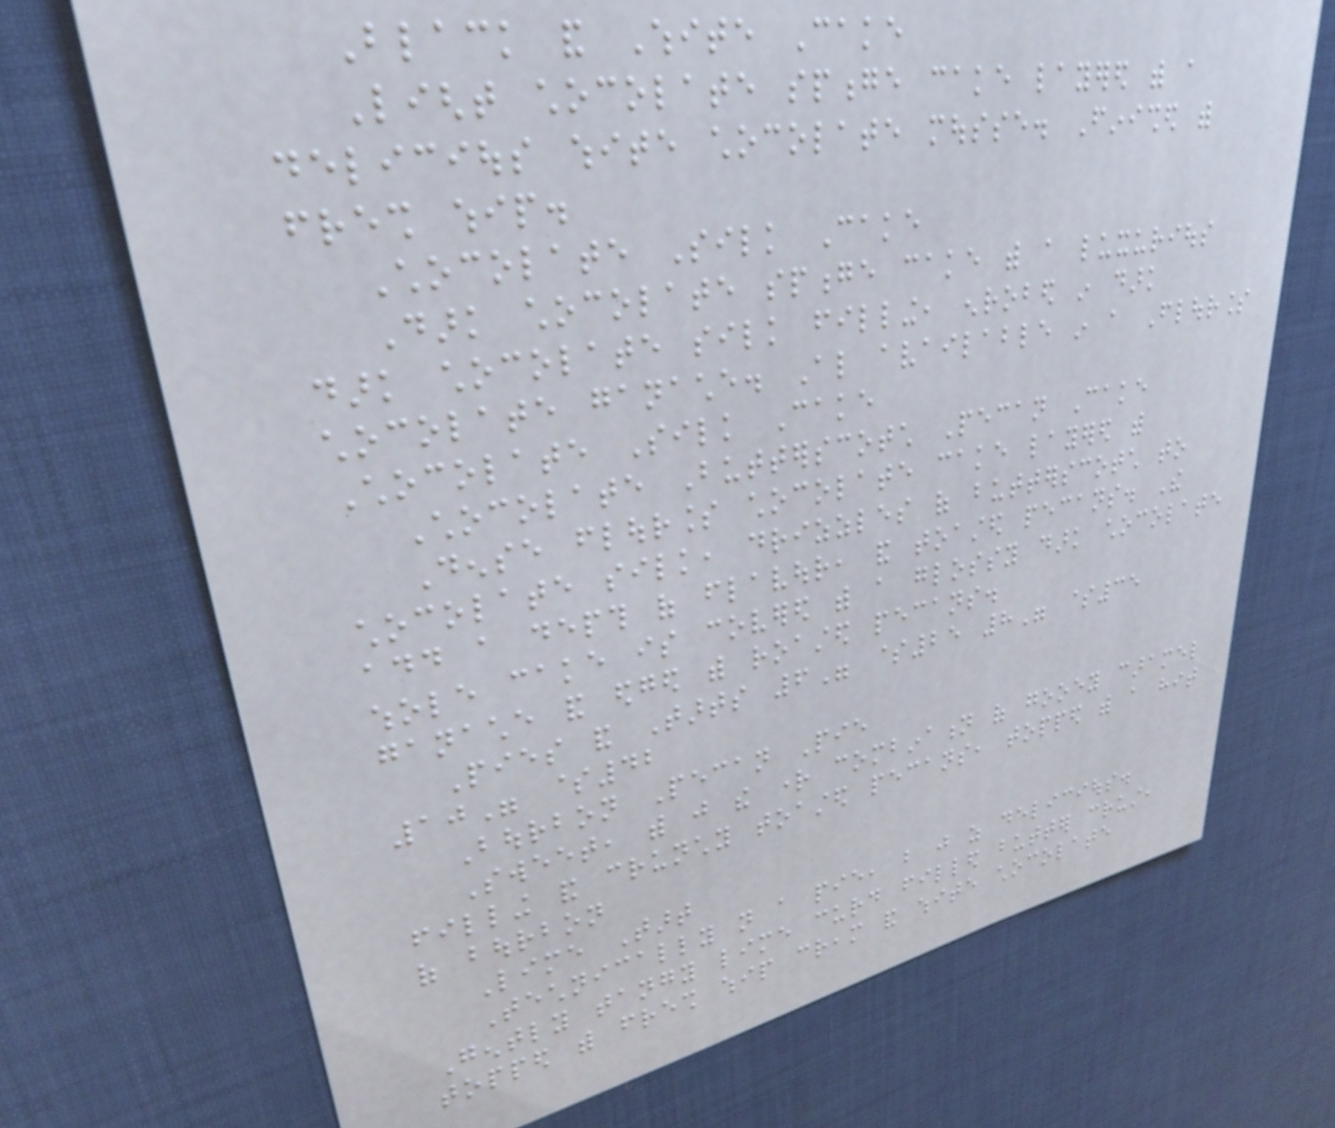Black and White Cake
Light chocolate sponge cake layered with a
delicious white chocolate mousse. Finished with
fresh whip.
Chocolate Silk Cake
Dark chocolate sponge cake with a luxurious
dark chocolate silk filling, enrobed in dark
chocolate ganache. Also available in a Flourless
Chocolate Silk Cake
Chocolate Butterscotch Pecan Cake
Dense flourless chocolate cake layered with
chocolate silk, drizzles of butterscotch to
add a depth of flavour, and toasted pecans. The
whole cake is covered with a glossy dark chocolate
ganache and edged with roasted pecans.
Pies and Tarts 6" $25 8" $35
10" $42
Bourbon Pecan Pie
Sweet, with just the right combination of gooey caramel
filling and crunchy toasted pecans, topped with a hit
of bourbon
Lime Tart
Technically not a pie, but just as delicious.
Gently tangy lime curd filled butter crust,
topped with fresh whip cream and white chocolate
